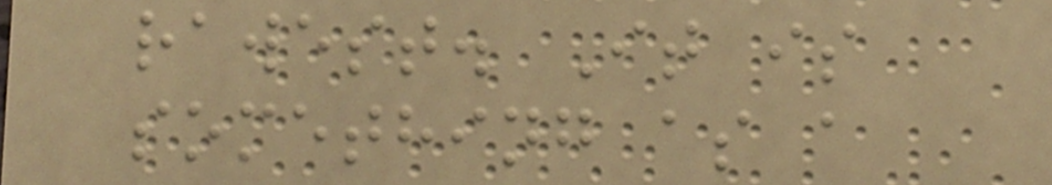rawest. It is
something as a
